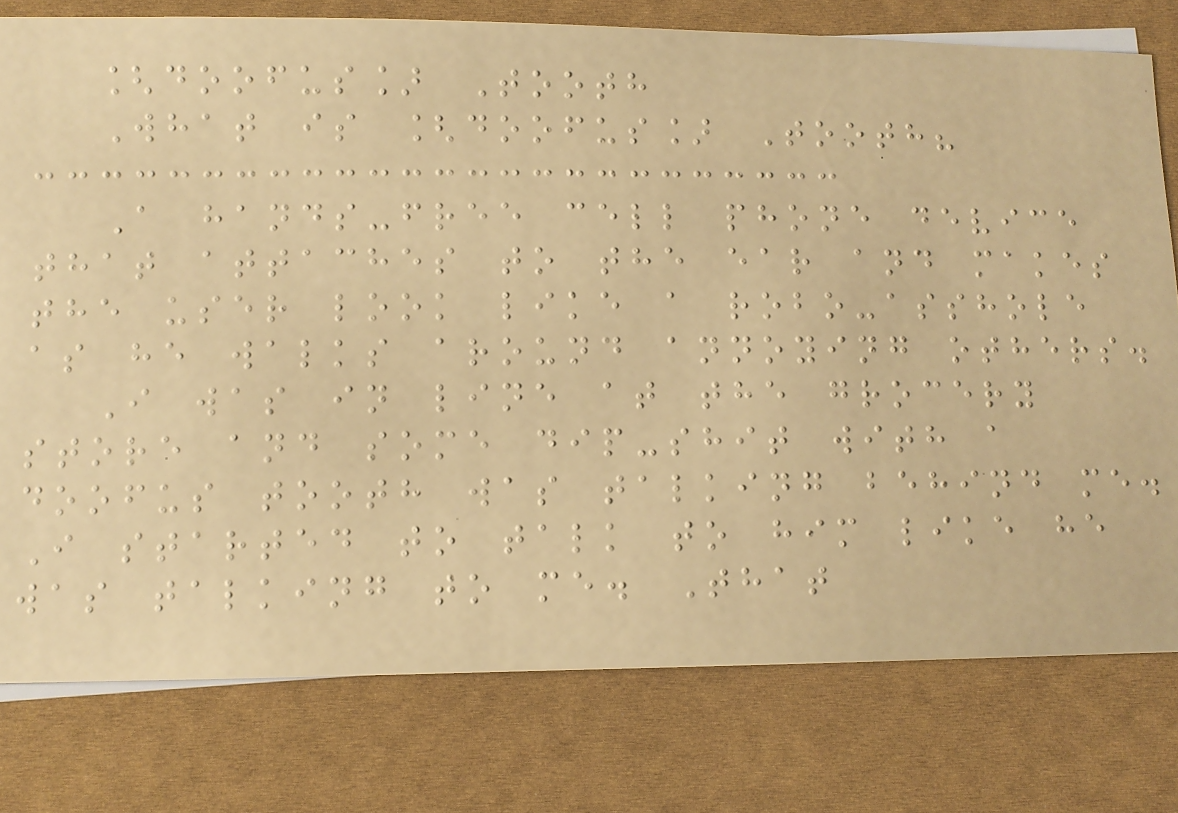[doofus] Tooth
What is [doofus] Tooth?
A hands-free cell phone device
that attaches to the ear and makes
the user look like a robo-asshole
as he walks around annoying others.
I was in line at the grocery
store and some dip-shit with a
doofus tooth was talking behind me.
I started to talk to him like he
was talking to me. That
